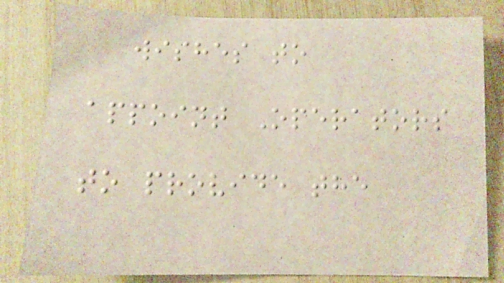wishes to
appoint Operators
to provide the
